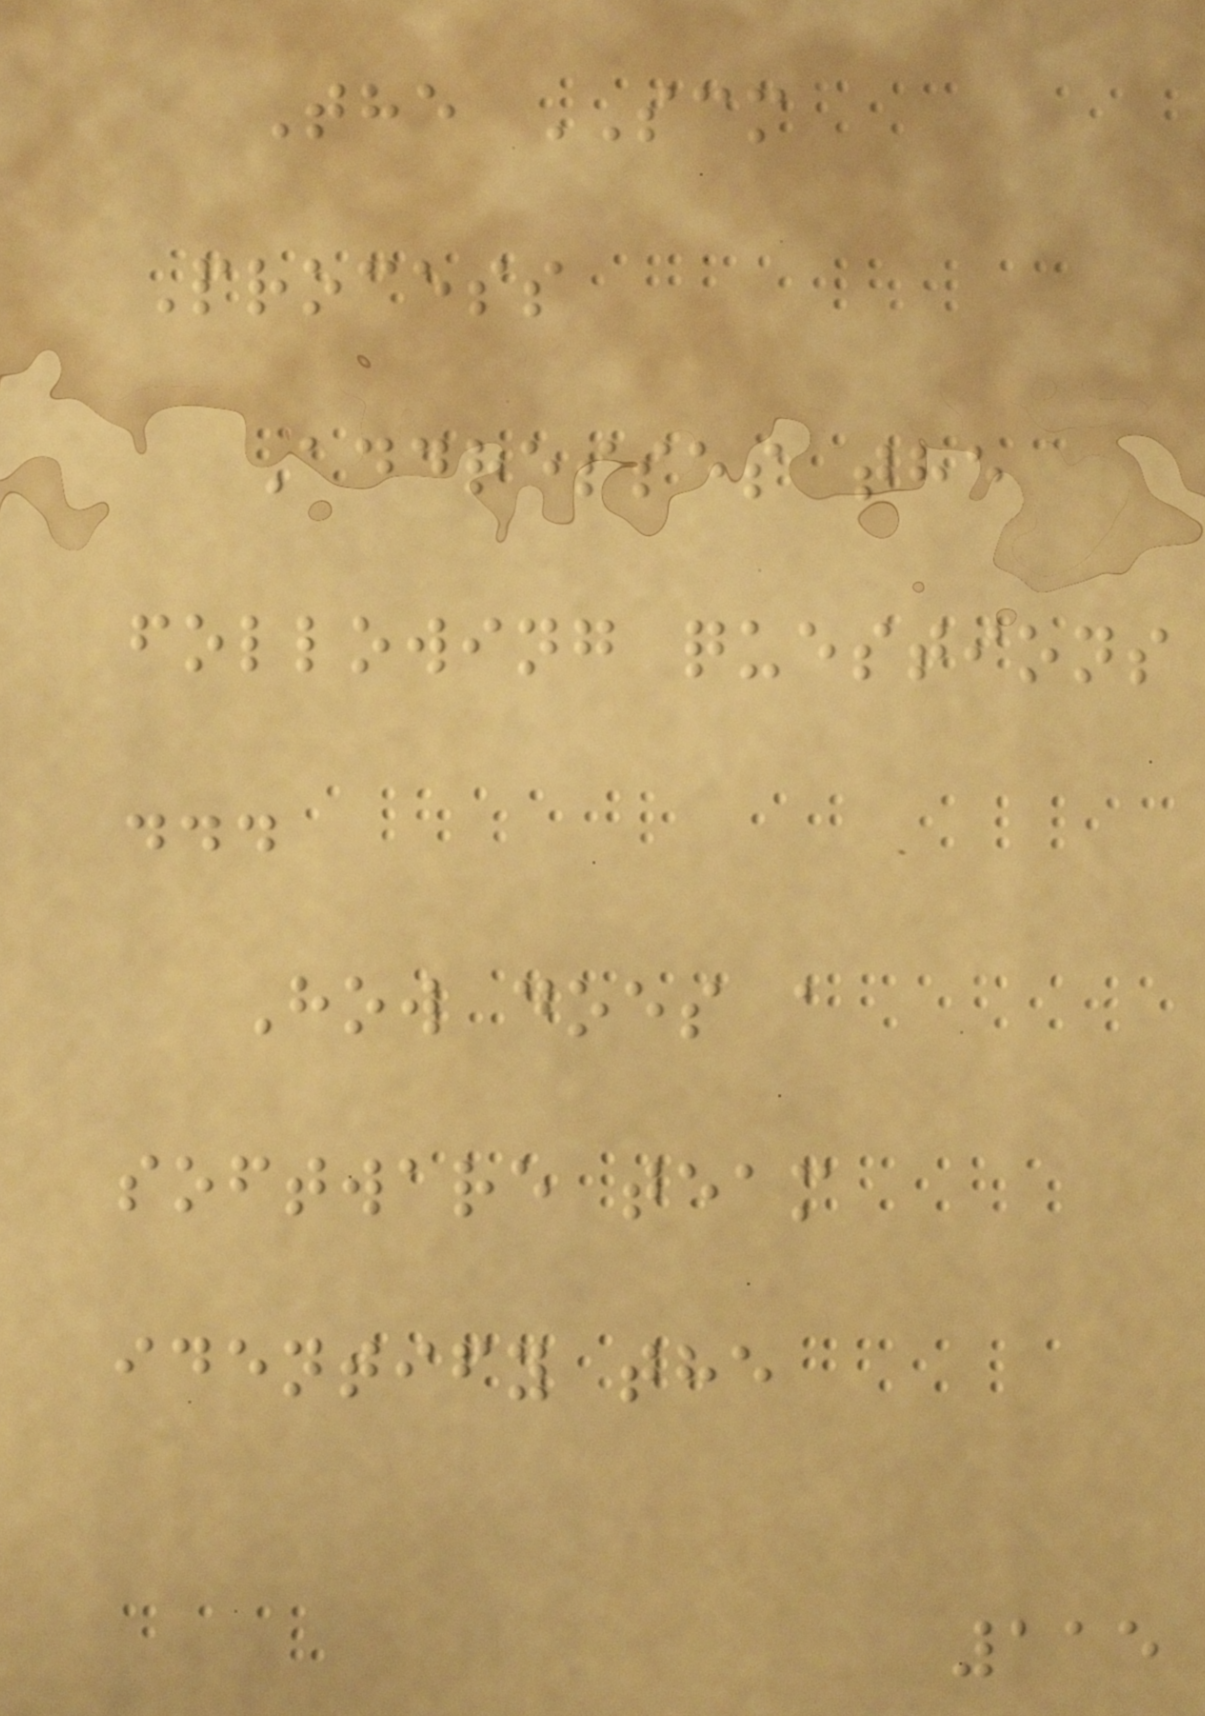The SCM
Process
Addresses the
following questions
...
How does a
software team
identify the
115
